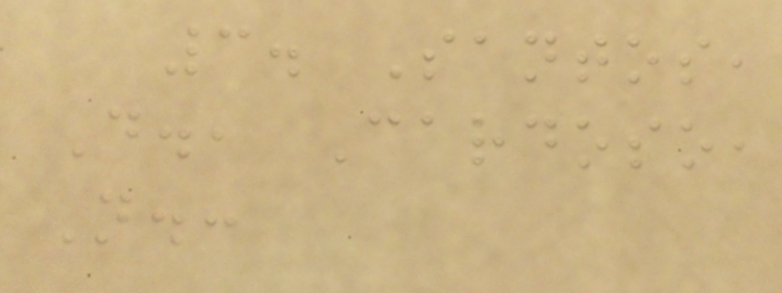3. Santos,
D., Cardoso,
N.:
